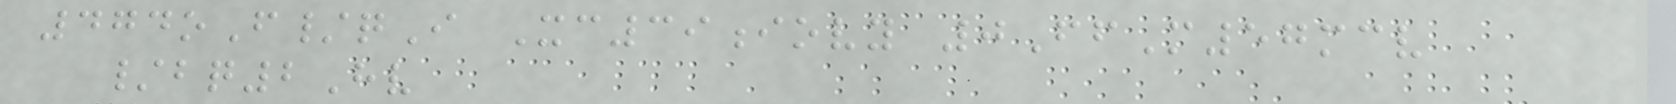474oF/qI Xc39iovy 0FfM57mcv
/bq2Hv
